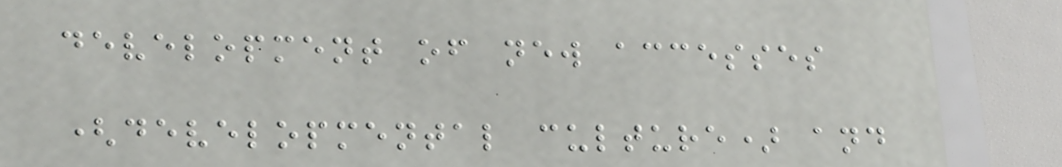development of new accesses
(developmental culture) and
